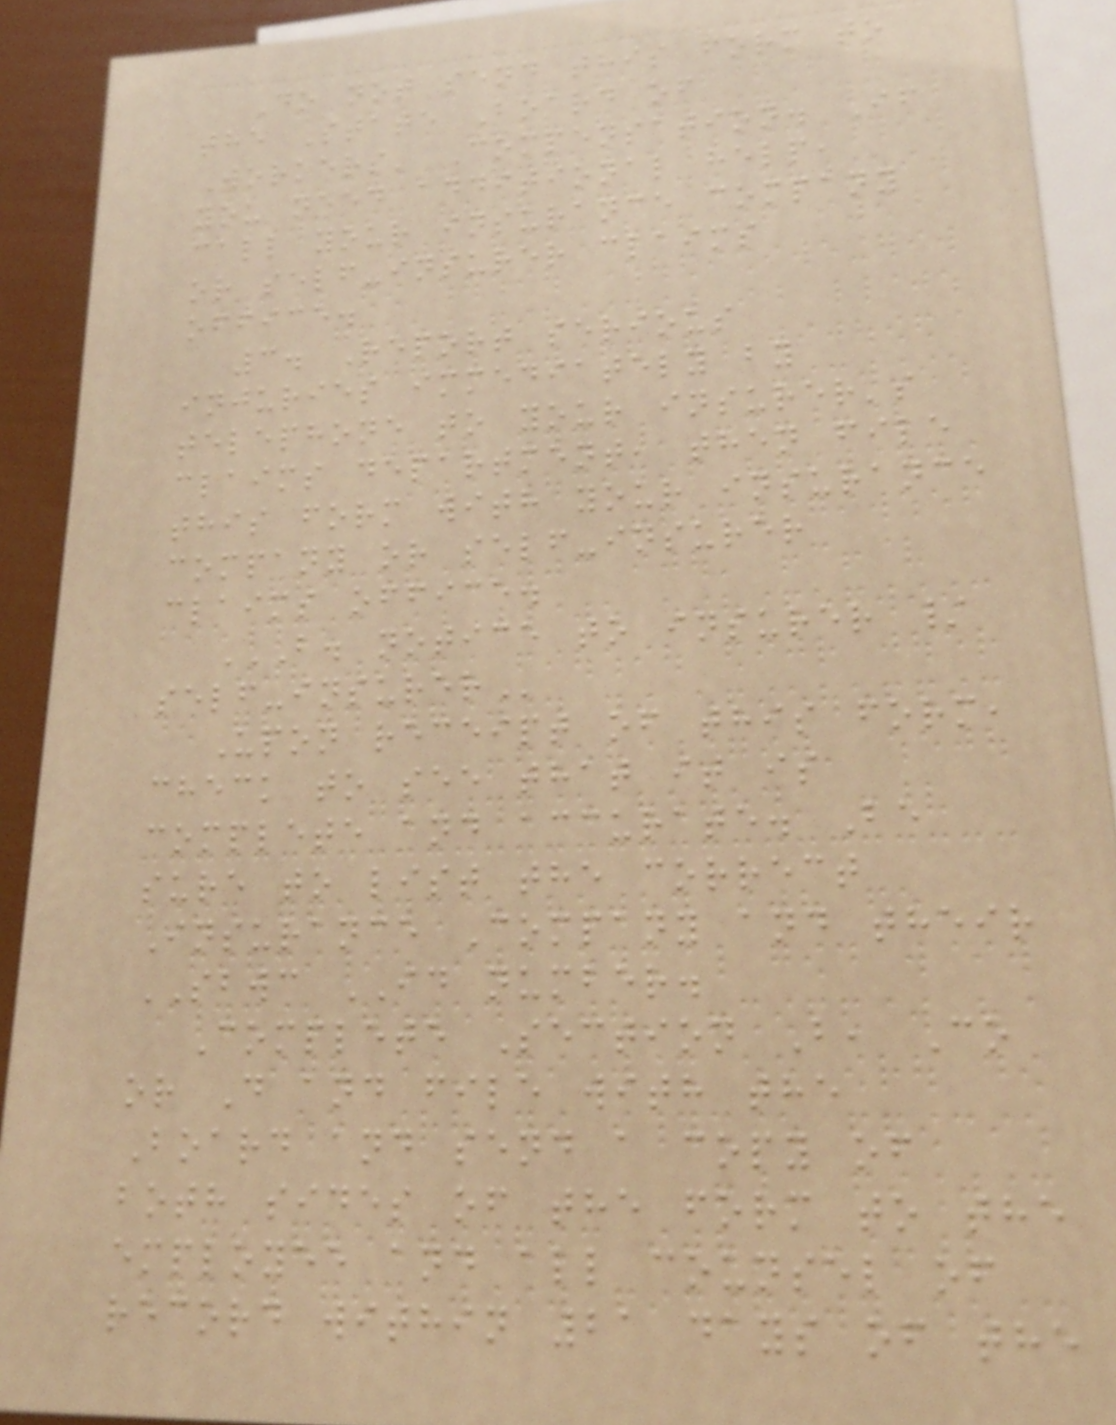Do not send this form to
the State Board of
Workers' Compensation. If
you need additional help,
call your insurance company
or self-insurer claims
office.
3. Report serious
injuries immediately by
telephone to your insurer's
claims department, then file
this form with your insurance
company or self-insurer
claims office.
B. NOTICE TO INSURER /
SELF-INSURER
Upon receipt of this form,
check to see that it is
complete and accurate. Be
sure to list the correct
Insurance Company and their
SBWC ID number.
Complete Section B, Co
or D and file with the
Board and send a copy of
both sides of the form to the
employee and all counsel of
record within 21 days of the
